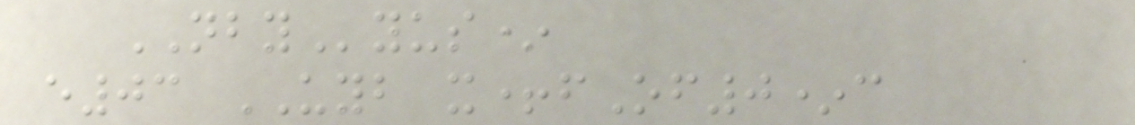NBYyus*
e03 UYB x+fOf0*c
